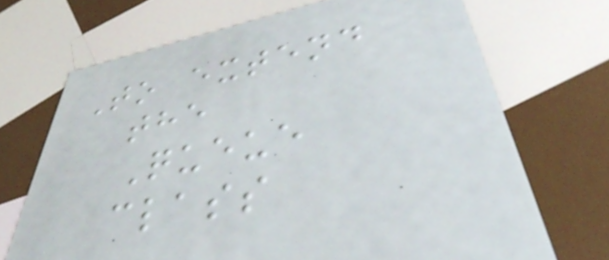To extend
the
Queue
class
